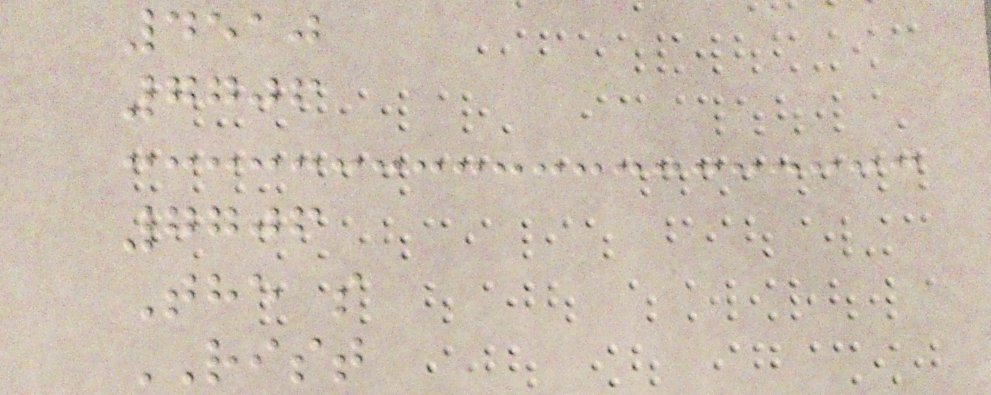4510
7706
7706
The s
RIST
